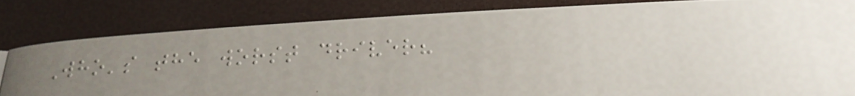Who's the worst driver?
